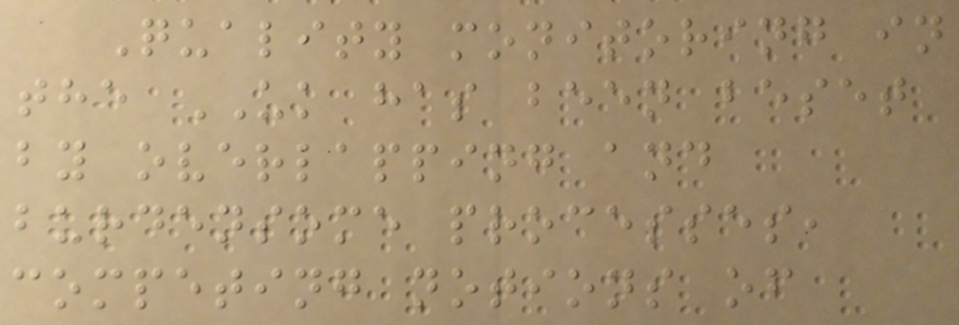Quality monitoring in
the UK has been beset
by overlapping and
burdensome processes,
competing notions of
